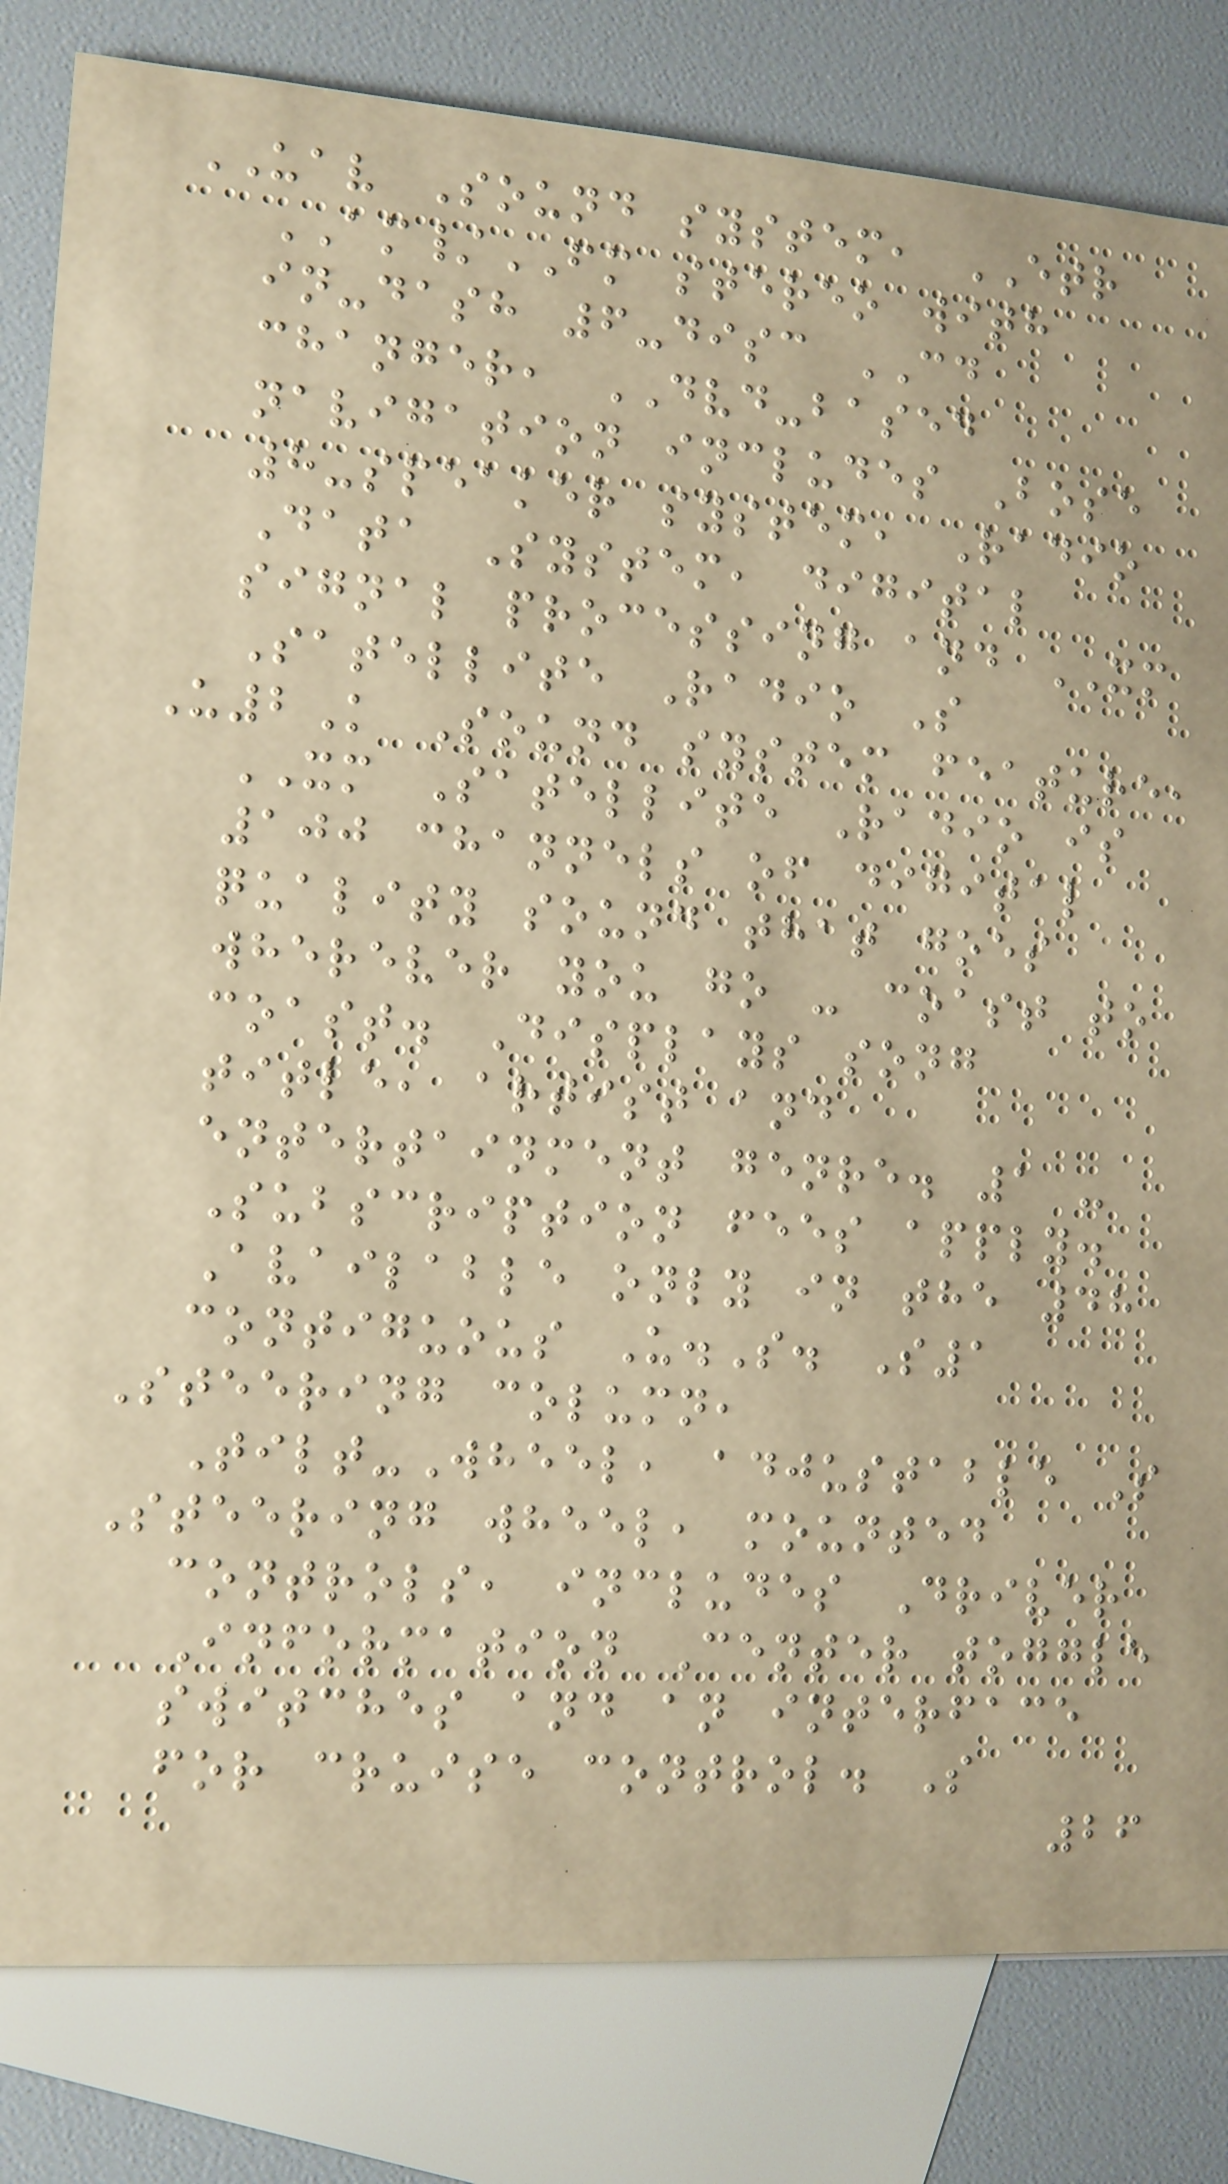UAV Sound system, ETR
AM/FM stereo with
in-dash 6-disc CD
changer, DVD-based
navigation includes Bose
8-speaker system, Radio
Data System, digital
signal processing and XM
Satellite Radio S
U2K Sound system feature,
XM Satellite Radio is
100 channels of digital
quality sound that goes
wherever you go - coast to
coast. Displays song
title, artist and
entertainment genre. 1 -
Subscription fees apply.
Available only in the 48
contiguous U.S. S1
Steering column,
Tilt-Wheel, adjustable S
Steering wheel, mounted
controls, includes Driver
Information Center toggle
switches and an interface
for cruise control. S
26
